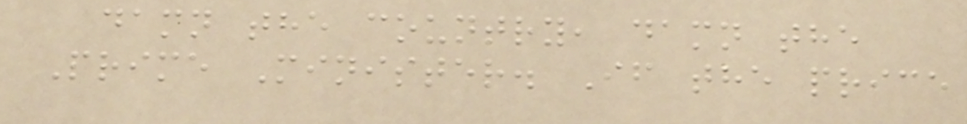damn the country, damn the
Prime Minister. If the price
